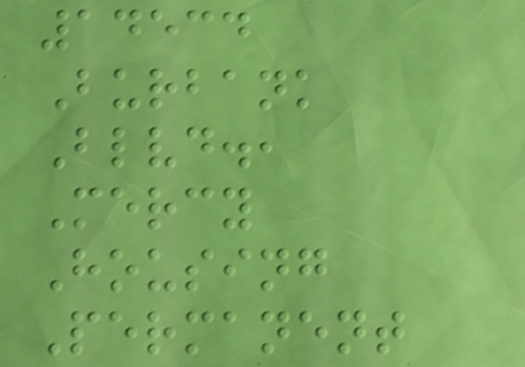14534
Burbank
Blvd.,
Mercy
Housing
Permanent
